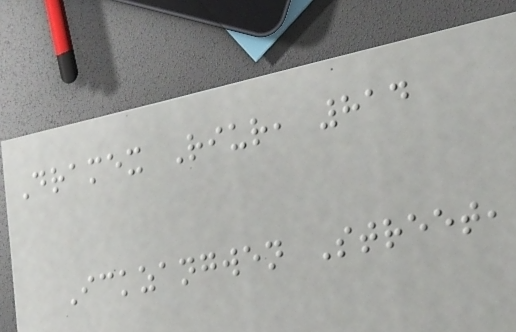Dramex Riur, 814
Ickzangwen Street,
